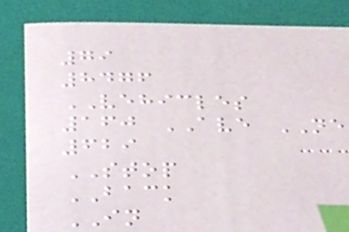79
8476
VEHICLES
160 AVE NE
629
STOP
BACK
IN
